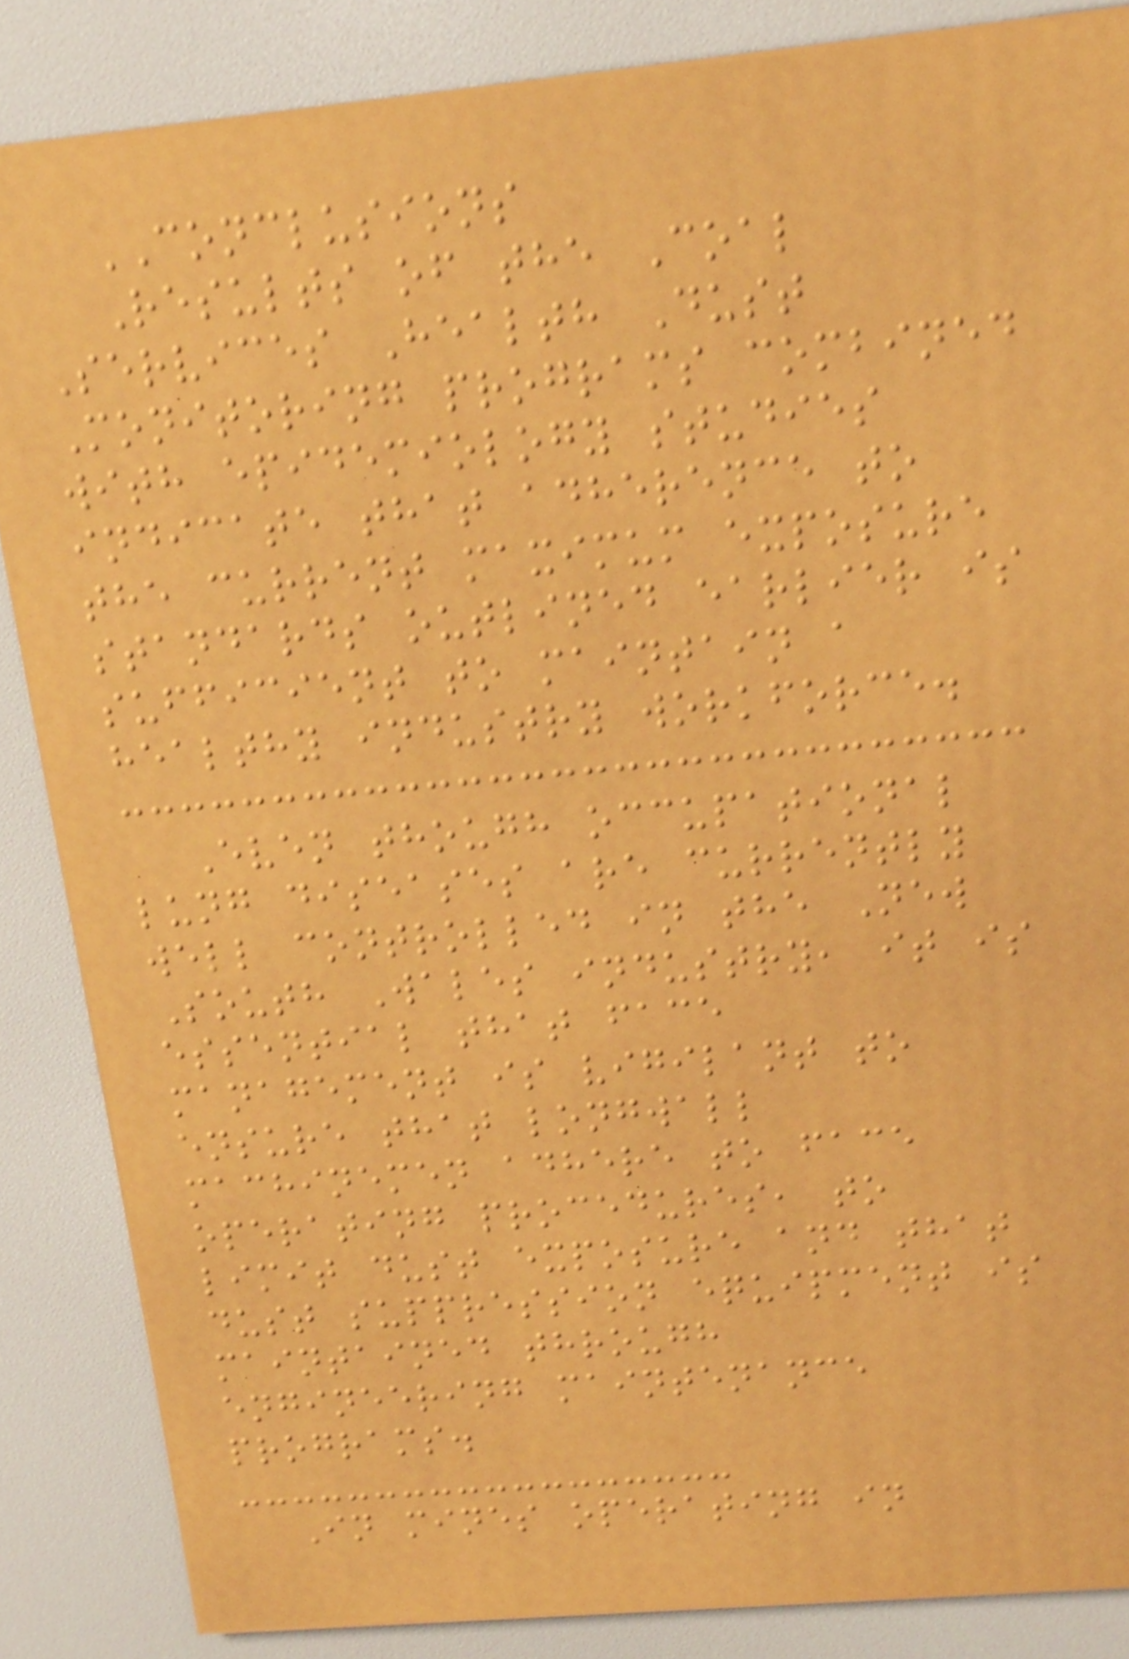CONCLUSIONS
Results of the Coal
Services Health Dust
Monitoring programs combined
with epidemiology studies
indicate that adherence to
the current maximum exposure
standards outlined earlier is
sufficient to maintain a
healthy industry workforce.
Even though occupational
lung diseases are currently
well controlled in the New
South Wales industry, it is
essential that face
management is vigilant to
ensure that longwall
machinemen adhere to face
operating procedures, to
limit dust exposure and that
dust suppression equipment is
maintained through
engineering maintenance
programs.
In mines operating in
